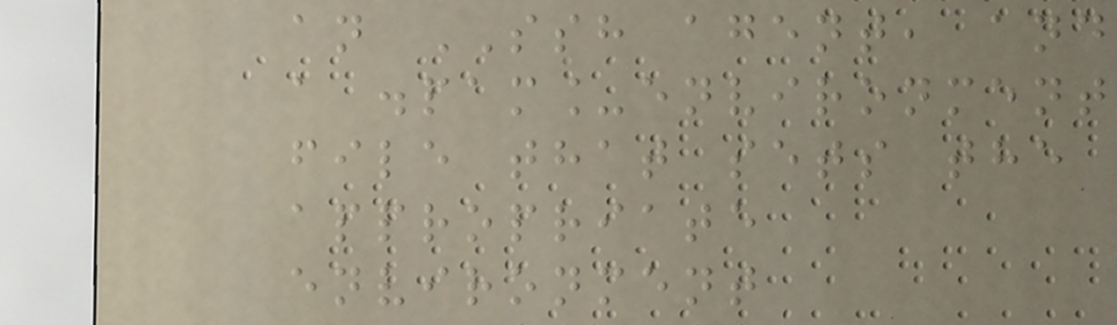an SSH agent, and
a .pam_environment
file that sets the
appropriate
environment
